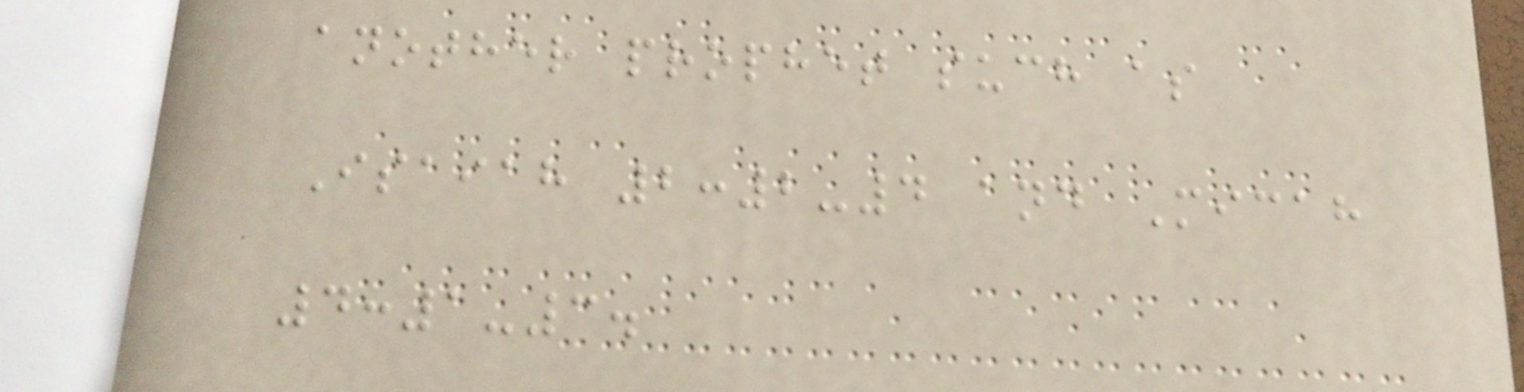another prophet such as
Isaiah 2:2-4 and Micah
4:1-3.
